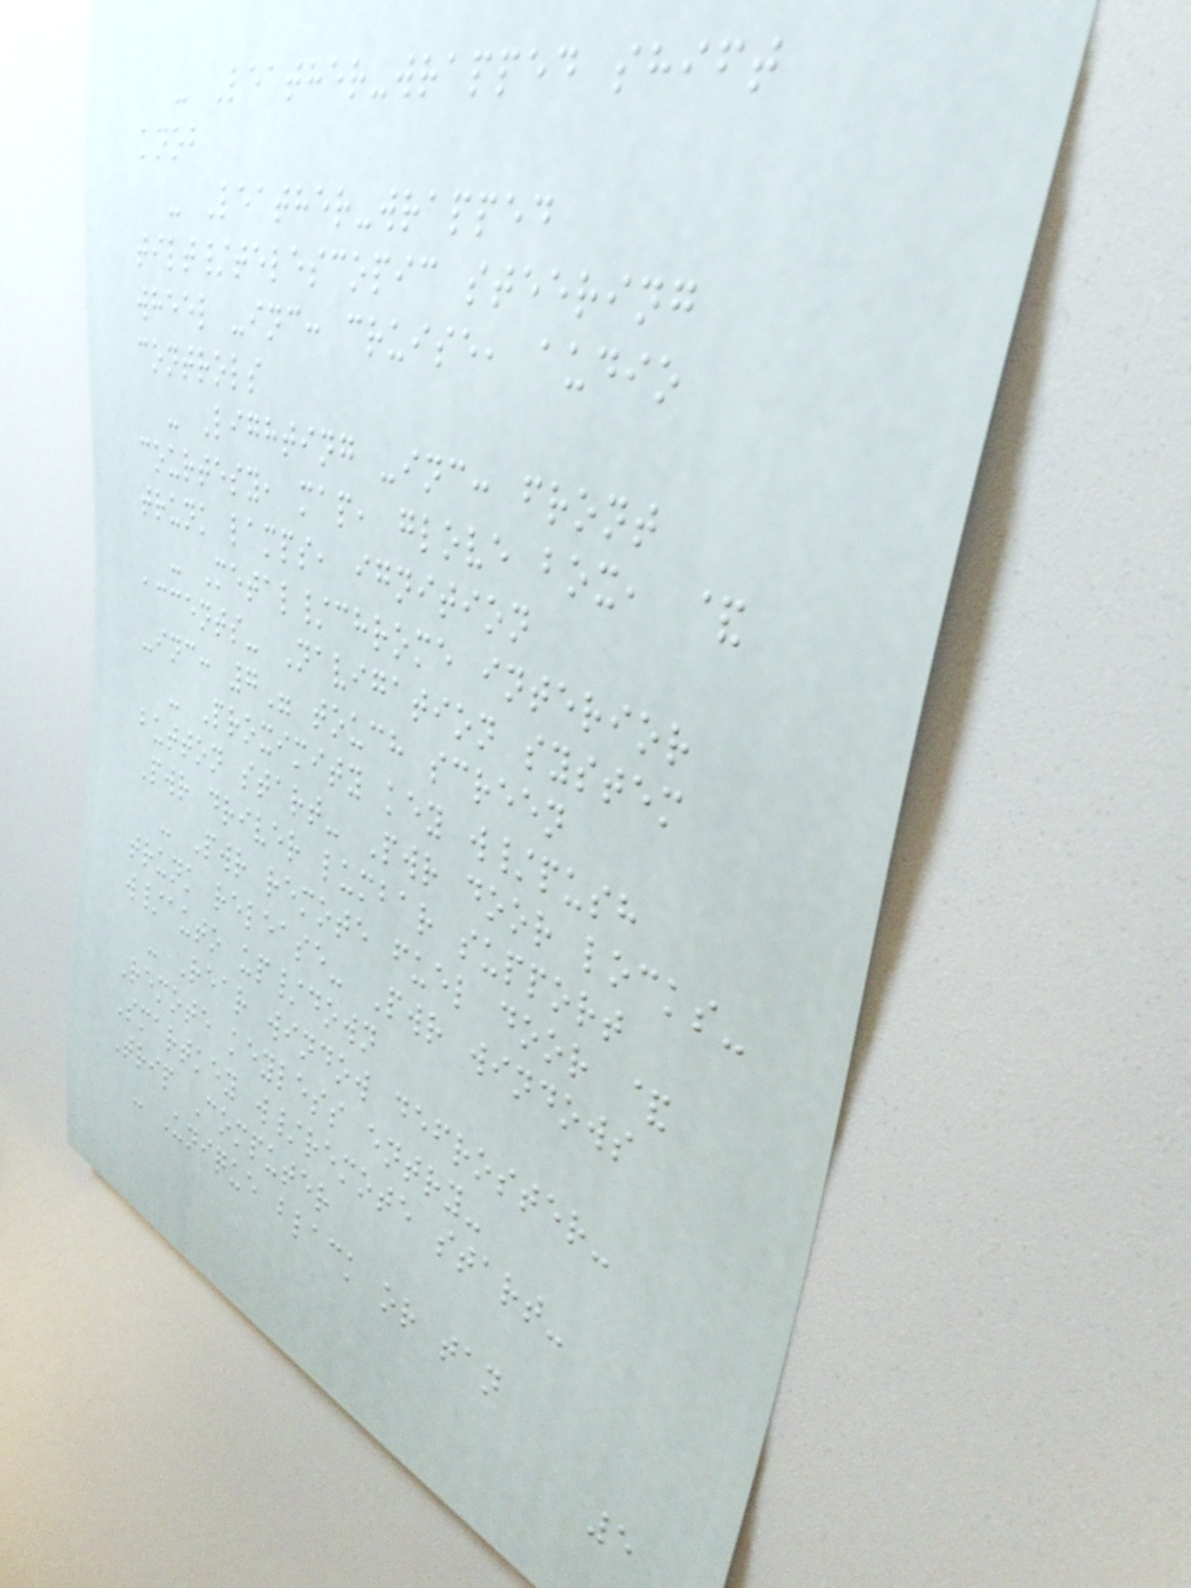- Leather-wrapped shift
knob
- Leather-wrapped
tilt/telescopic steering
wheel -inc: cruise, audio
controls
- Lighting -inc: front
courtesy, map, glove box, &
trunk lamps, ignition
- Metal/chrome interior
accents- Navigation system
-inc: 7" touch screen
- Proximity key w/push
button start- Pwr door locks-
Pwr driver lumbar support
- Pwr remote fuel door &
trunk release- Pwr windows
w/auto up/down
- Rear window defroster-
Remote keyless entry-
Smartkey w/remote start-
Trip Computer
- Unique black or tan
5
